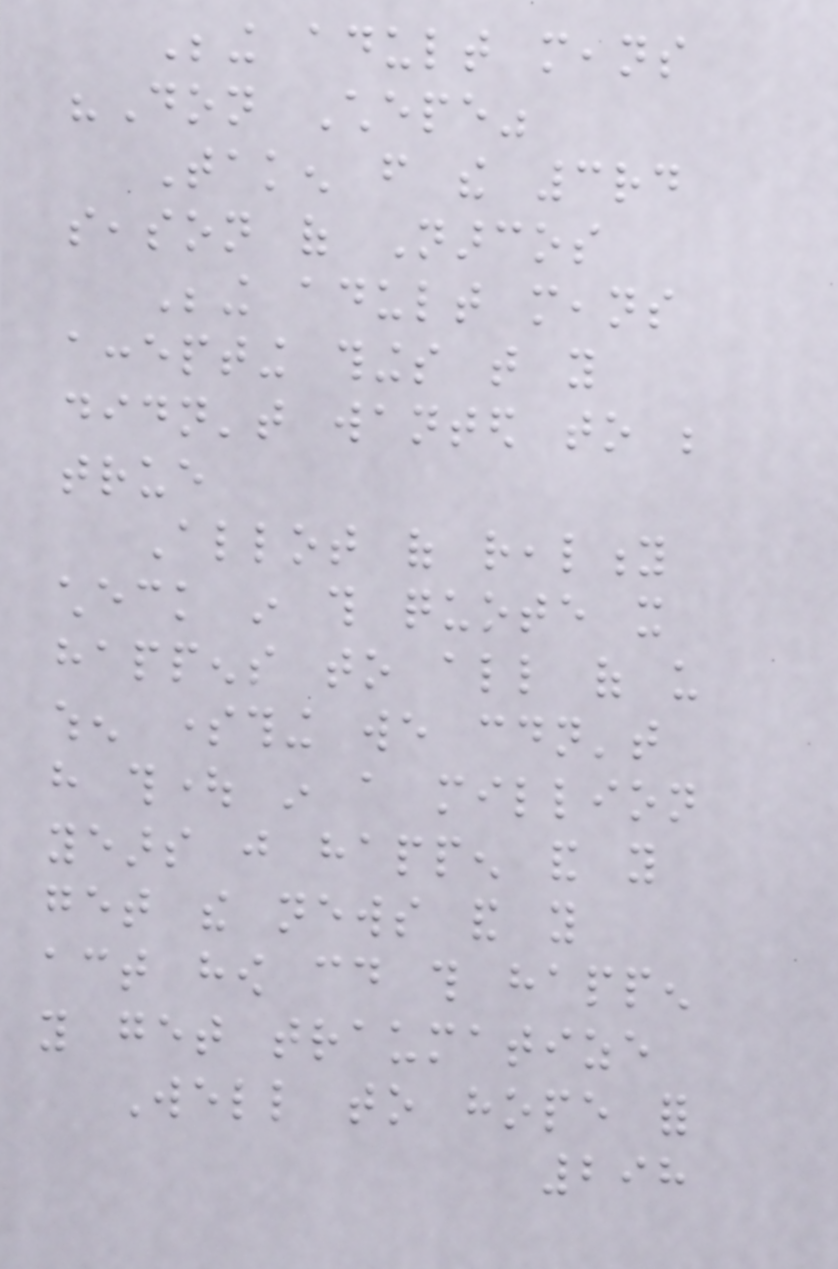Being adult means
"Don Chepe"
Taken from the 3rd
season of Narcos
Being adult means
accepting things that you
didn't wanted to be
true
Allot of reality
check in this quote it
happens to all of us
when something we couldn't
have thought in a million
years just happen and you
get the news and you
act how could this happen
you get traumatize
Well to hope for
298
